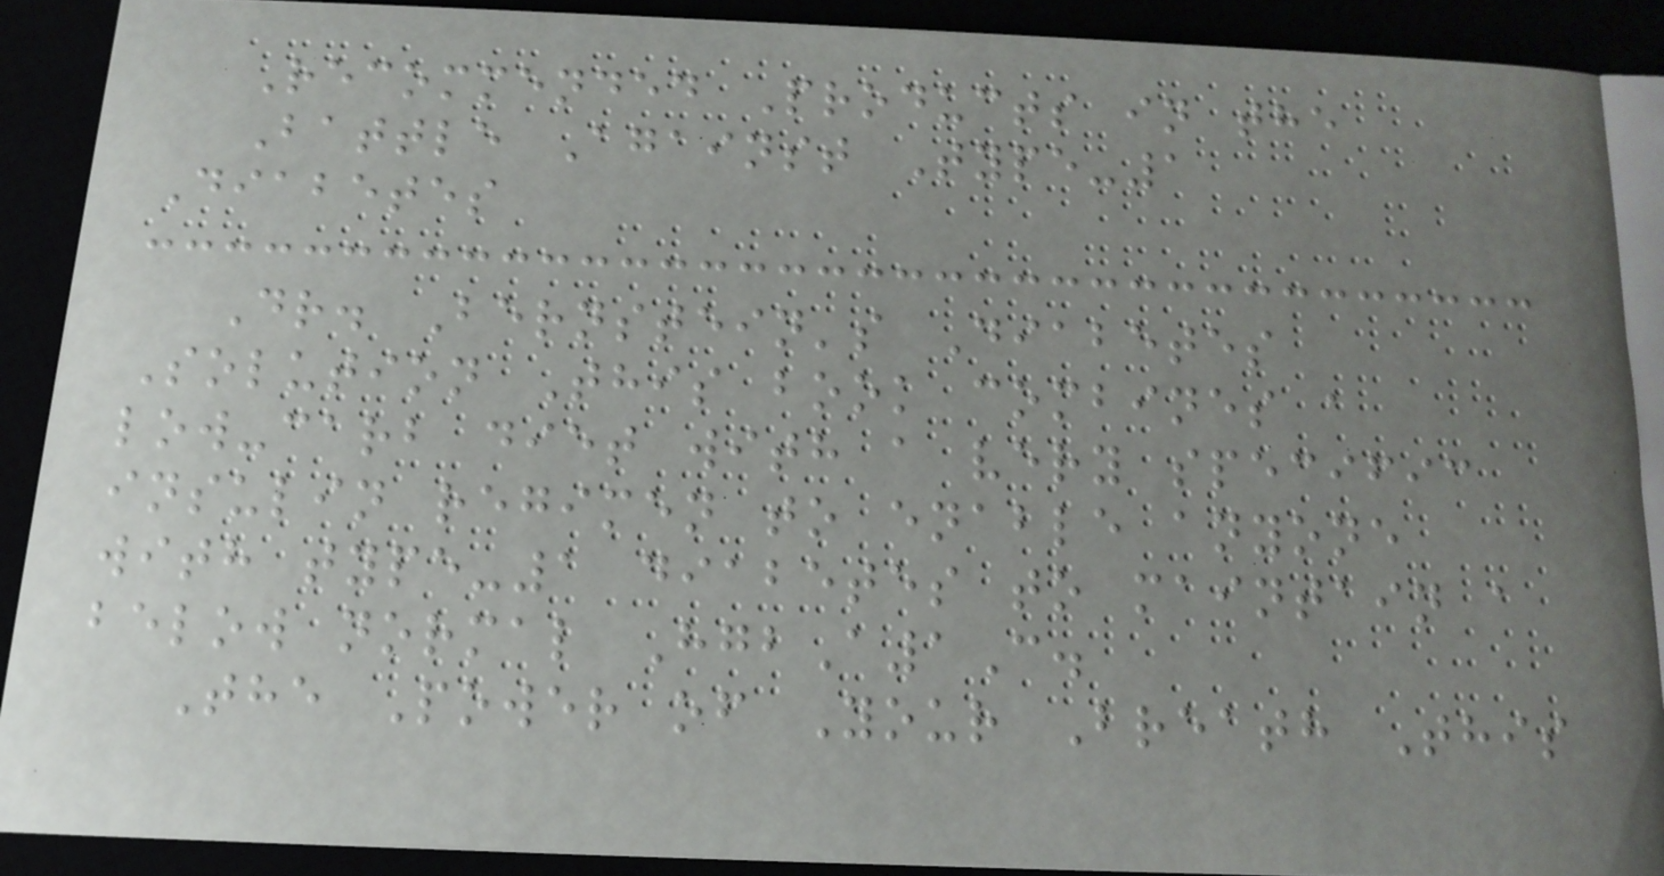Recommended Products in the
Battle Against Type-1
Diabetes
Dr. Bernstein's Diabetes
Solution This book combines a
low-carb diet with a very specific
insulin regimen to enable anyone
with type-1 diabetes to maintain a
below normal HgbA1C.
The Power of Your Breath This
